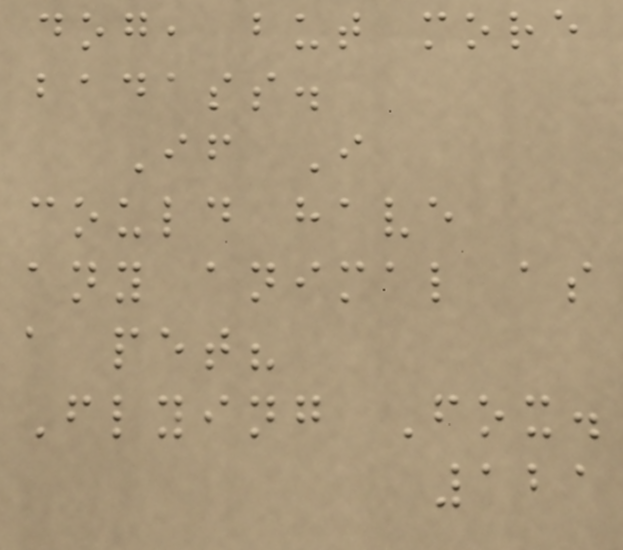dog, but more
badass.
If I
could have
any animal as
a pet?
Flying Fox.
121
